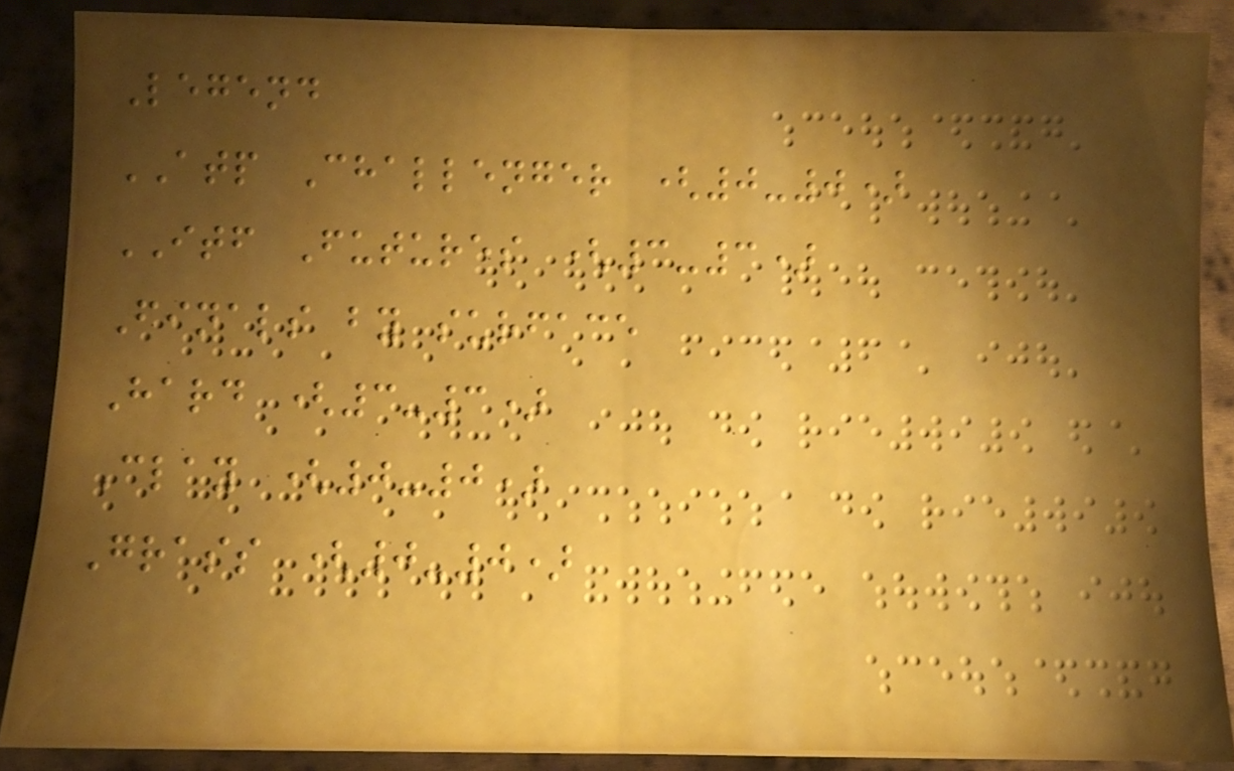Legend
ATP Challenger (0-0)
ITF Futures (3-3)
Finals by surface
Hard (3-3)
Clay (0-0)
Grass (0-0)
